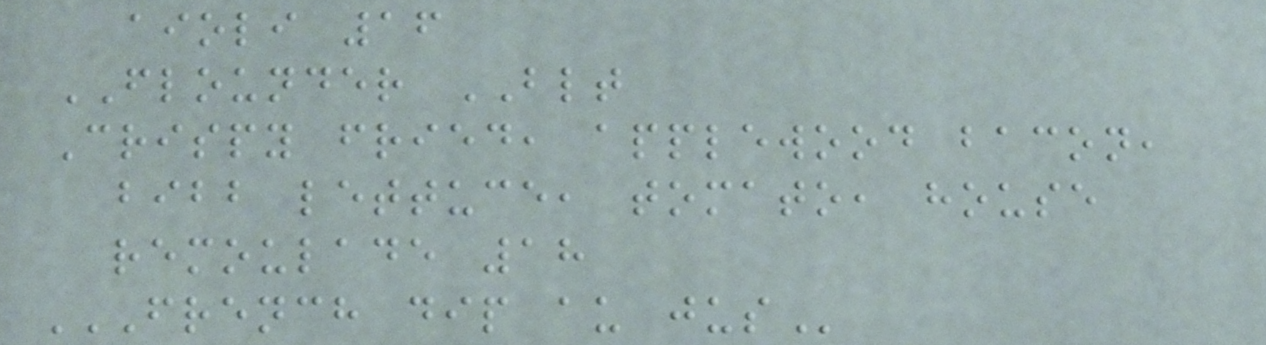aioli 16
FLOUNDER BLT
Crispy fried, applewood bacon,
bibb lettuce, tomato, house
remoulade 18
FRENCH DIP AU JUS
